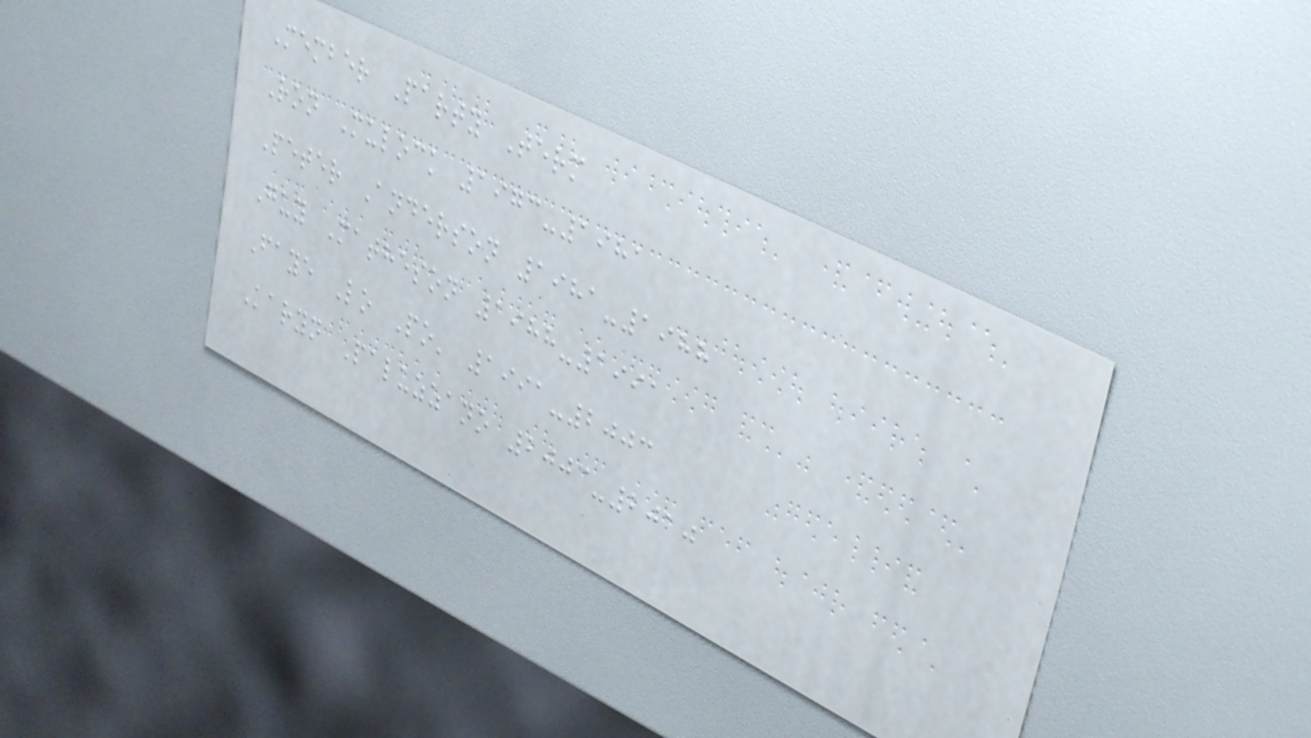Member Party Term
Ron Mulock 1973-1981
Peter Anderson 1981-1988
Guy Matheson 1988-1991
Faye Lo Po' 1991-2003
Karyn Paluzzano 2003-2010
